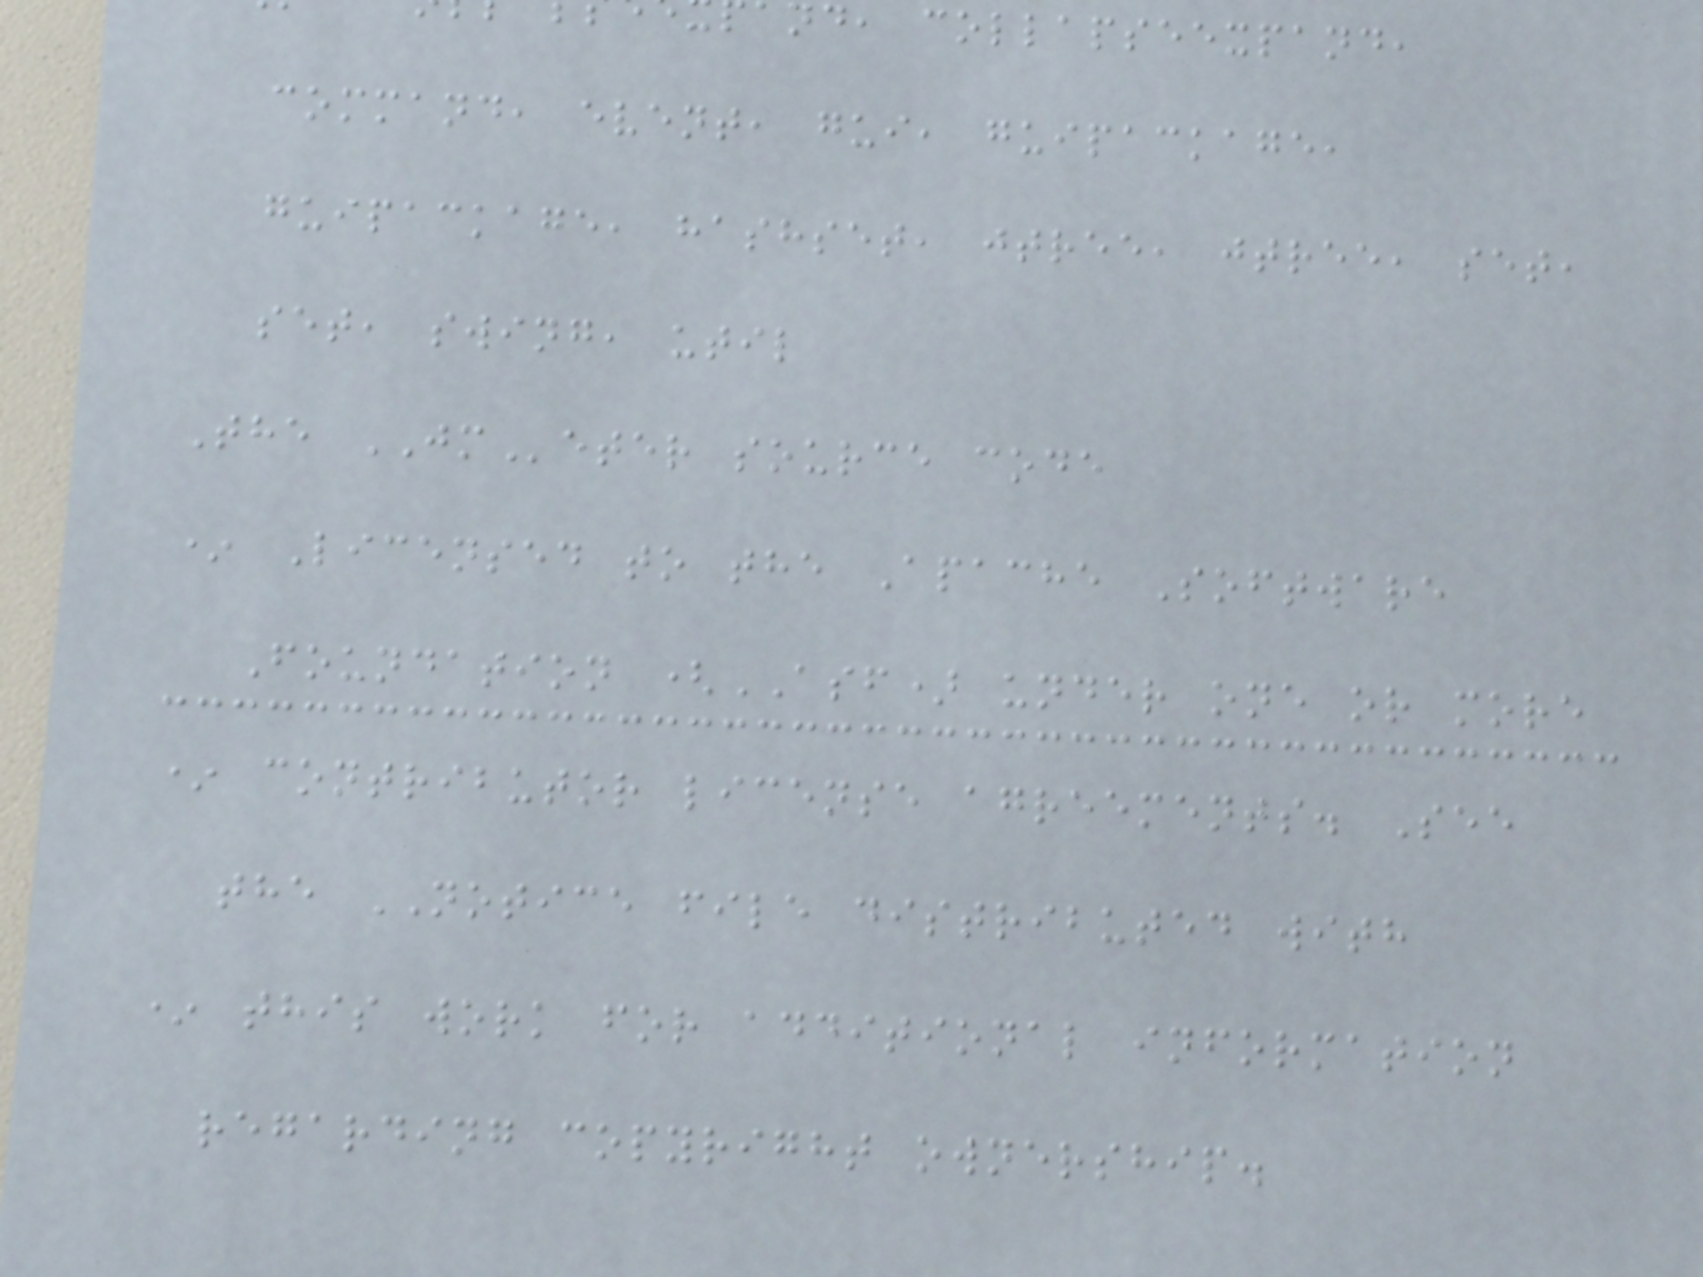nd, collapseexpand,
command, event, gui, guipackage,
guipackage, hashset, jtree, jtree, set,
set, swing, util
The JMeter source code
* Licensed to the Apache Software
Foundation (ASF) under one or more
* contributor license agreements. See
the NOTICE file distributed with
* this work for additional information
regarding copyright ownership.
